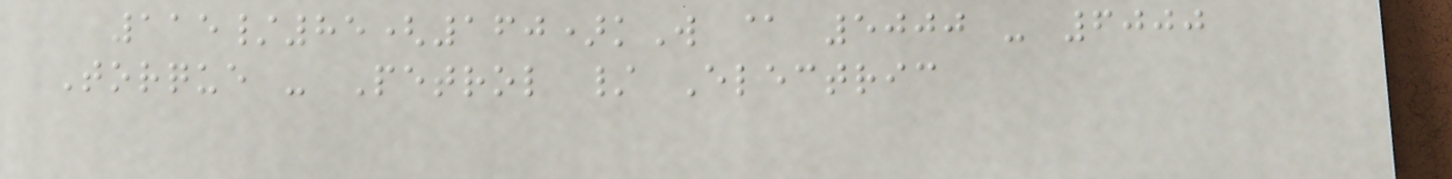115/85(160)kW @ 5000 - 6000
Torque - Petrol / Electric
